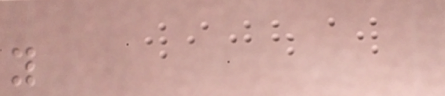y
